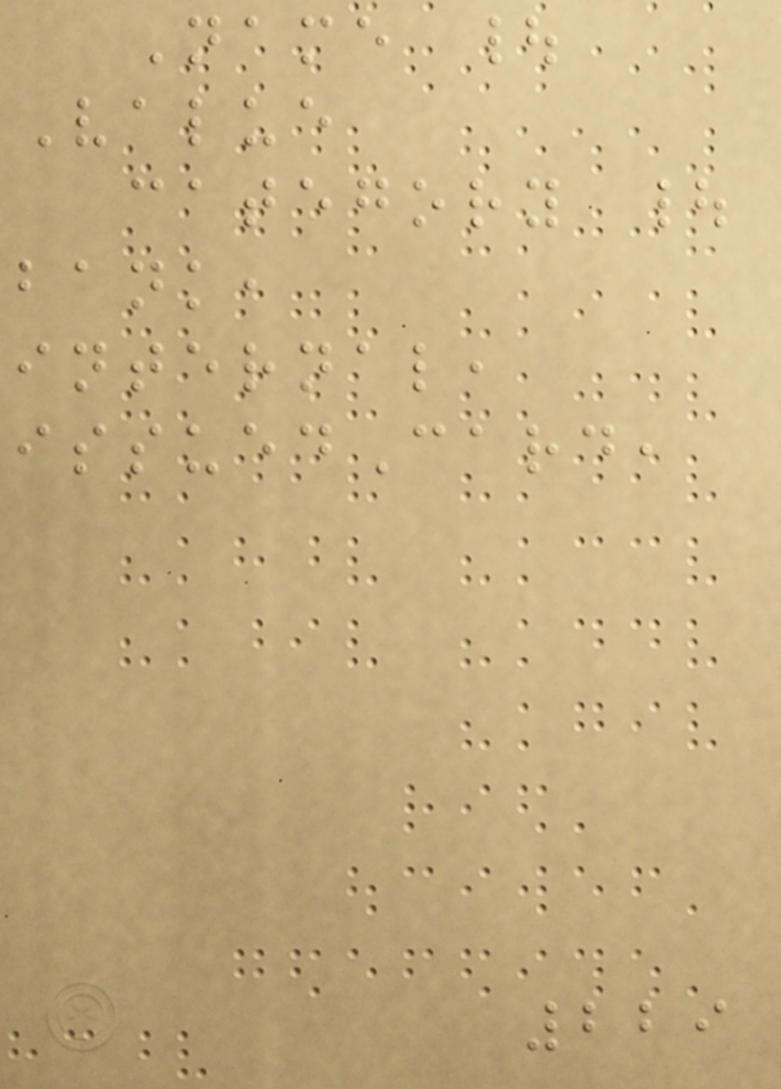Name |
Value
category |
bank,
internal,
issuedCard,
229
